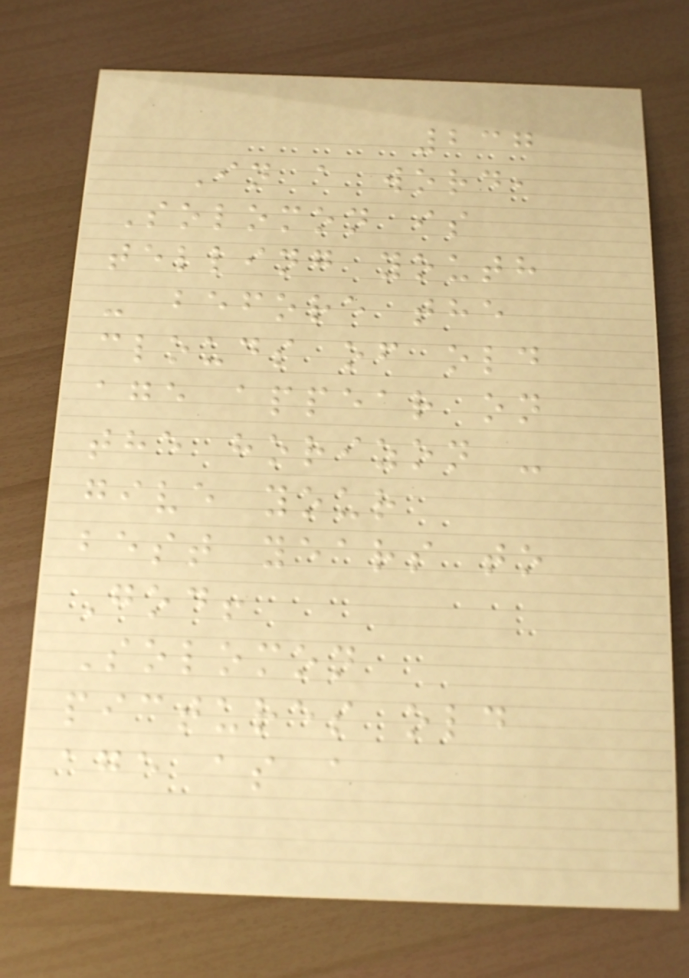237
In a word,
Solomon is
telling youth
- before the
clouds of old
age appear on
the horizon -
give your
best years to
God!
Solomon
pictures old
age as a
